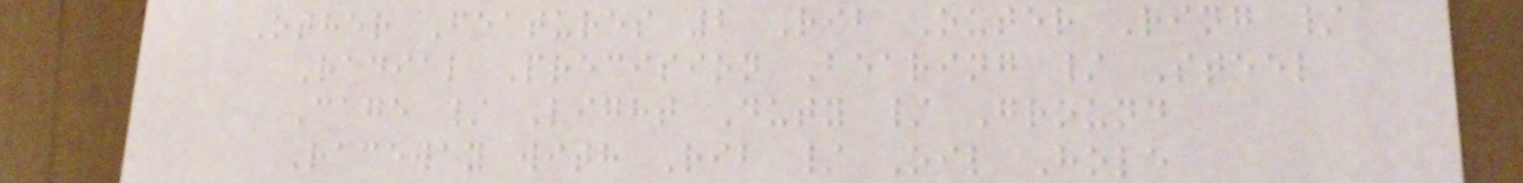Other Features 2 Rib Outer Ring /
Radial Precision Bearing / Steel
Cage / Light Duty / Ground
Raceway with Rib / Oil Hole
